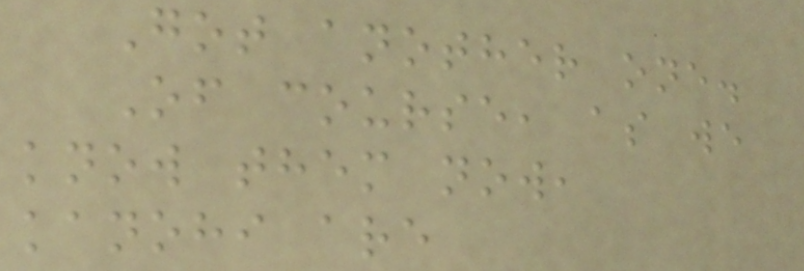Got another one.
Of course, as we
know them now,
kanohi are
